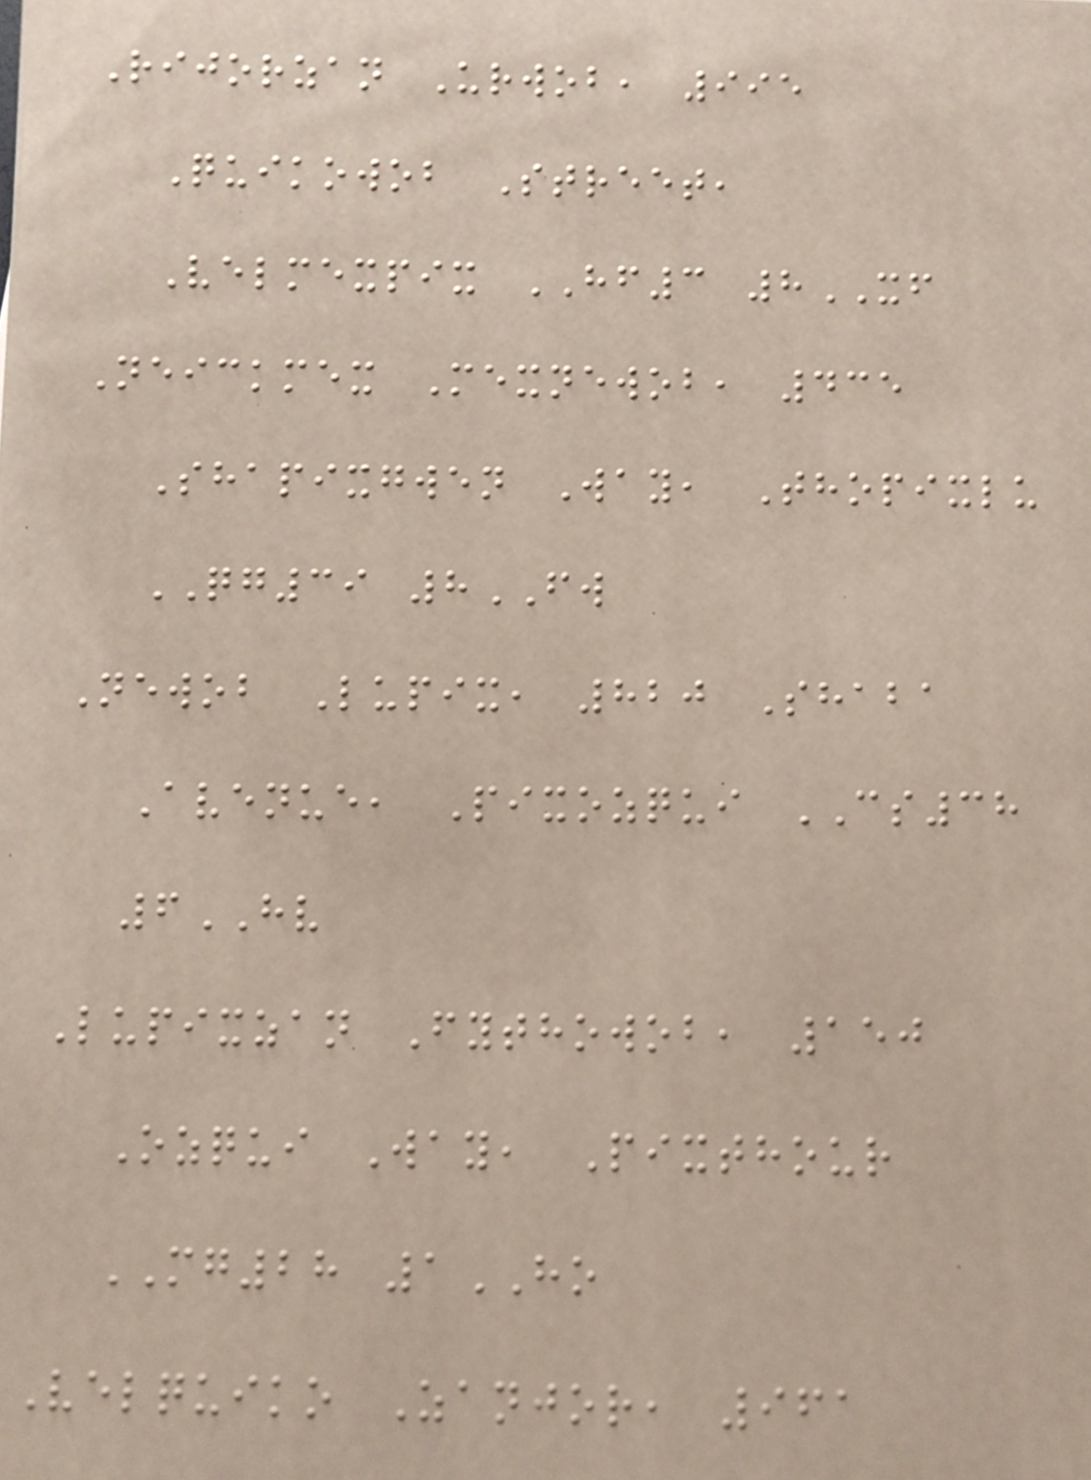Rijorzan Urwob, 995
Quikowob Street,
Velmexpix HF3 8XF
Neickmex Mexnewob, 435
Shapixgwen Way, Thopixlu
QG39 8FW
Newob Lupix, 820 Shaba
Avenue, Pixozqui CS38
6HV
Lupixzan Fythowob, 150
Ozqui Way, Pixthour
MG28 1HO
Velquiko Zanjor, 961
